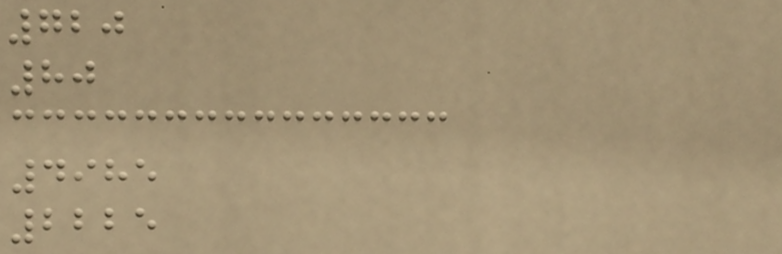720
80
4985
2225
